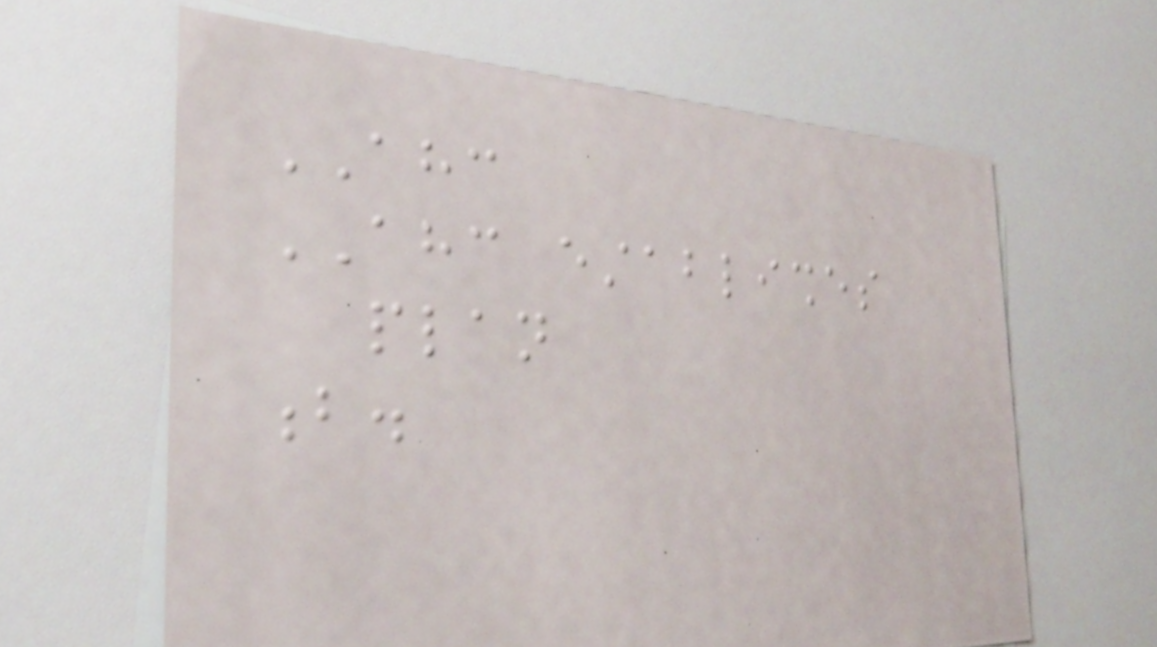AHC
AHC establishes
plan
b.
